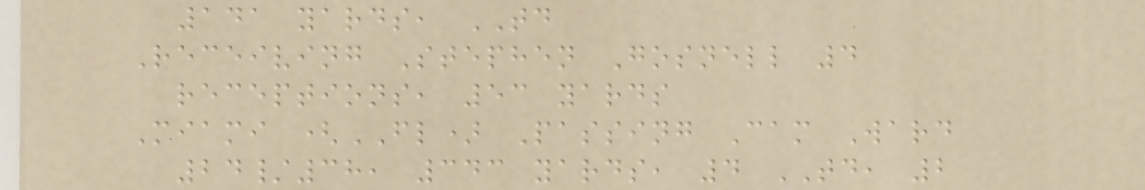141 yards, TD
Receiving Stephen Gosnell 4
receptions, 53 yards
Miami (FL) Passing Cam Ward
24/38, 343 yards, 4 TD, 2
